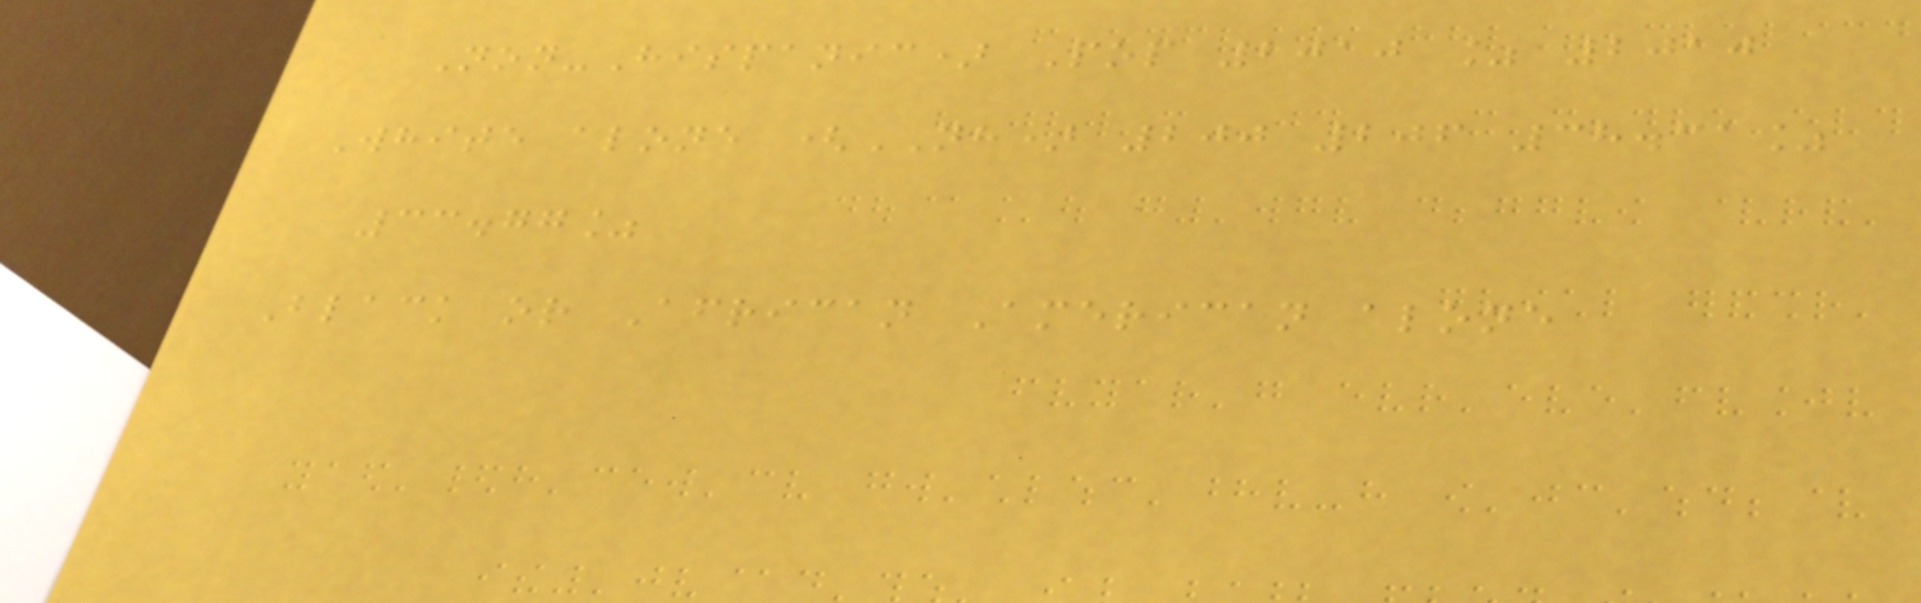Non-Hispanic) Pop 2010 % 2010
White alone (NH) 200 206 38.31%
33.77%
Black or African American alone
